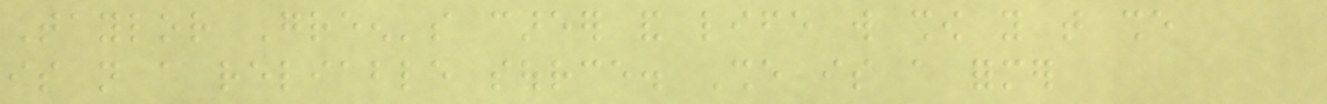Taylor Green's career and life will show you that she
is not a reliable source. She is a former
